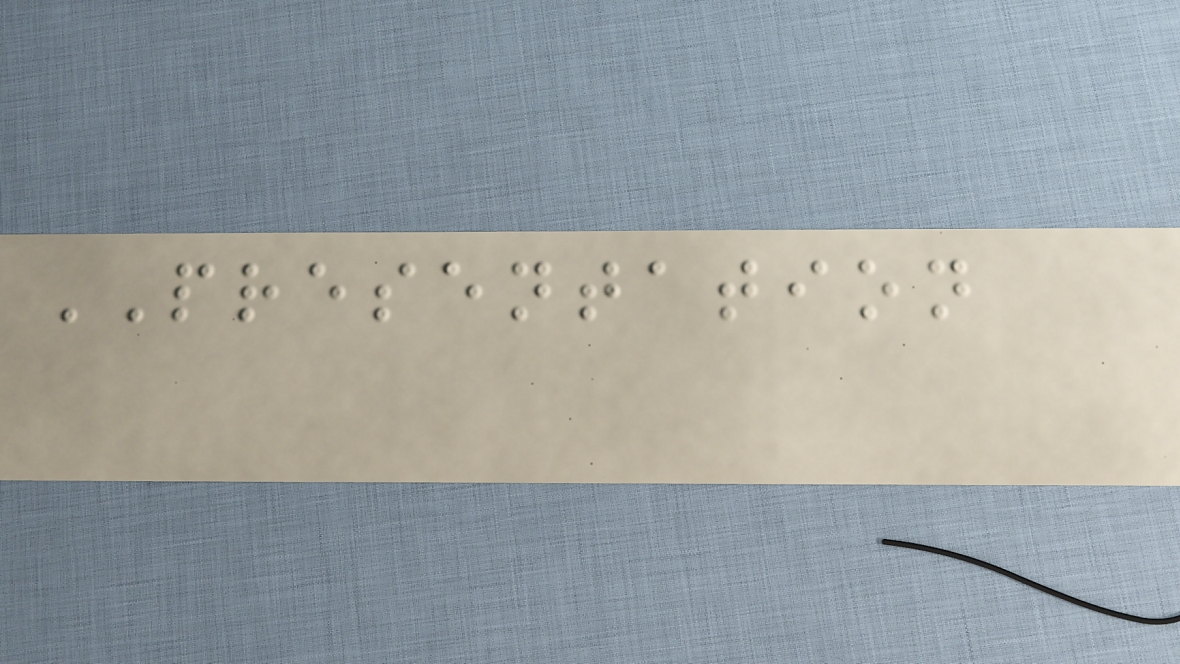PRESENTATION
